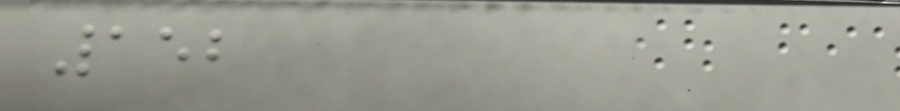152
